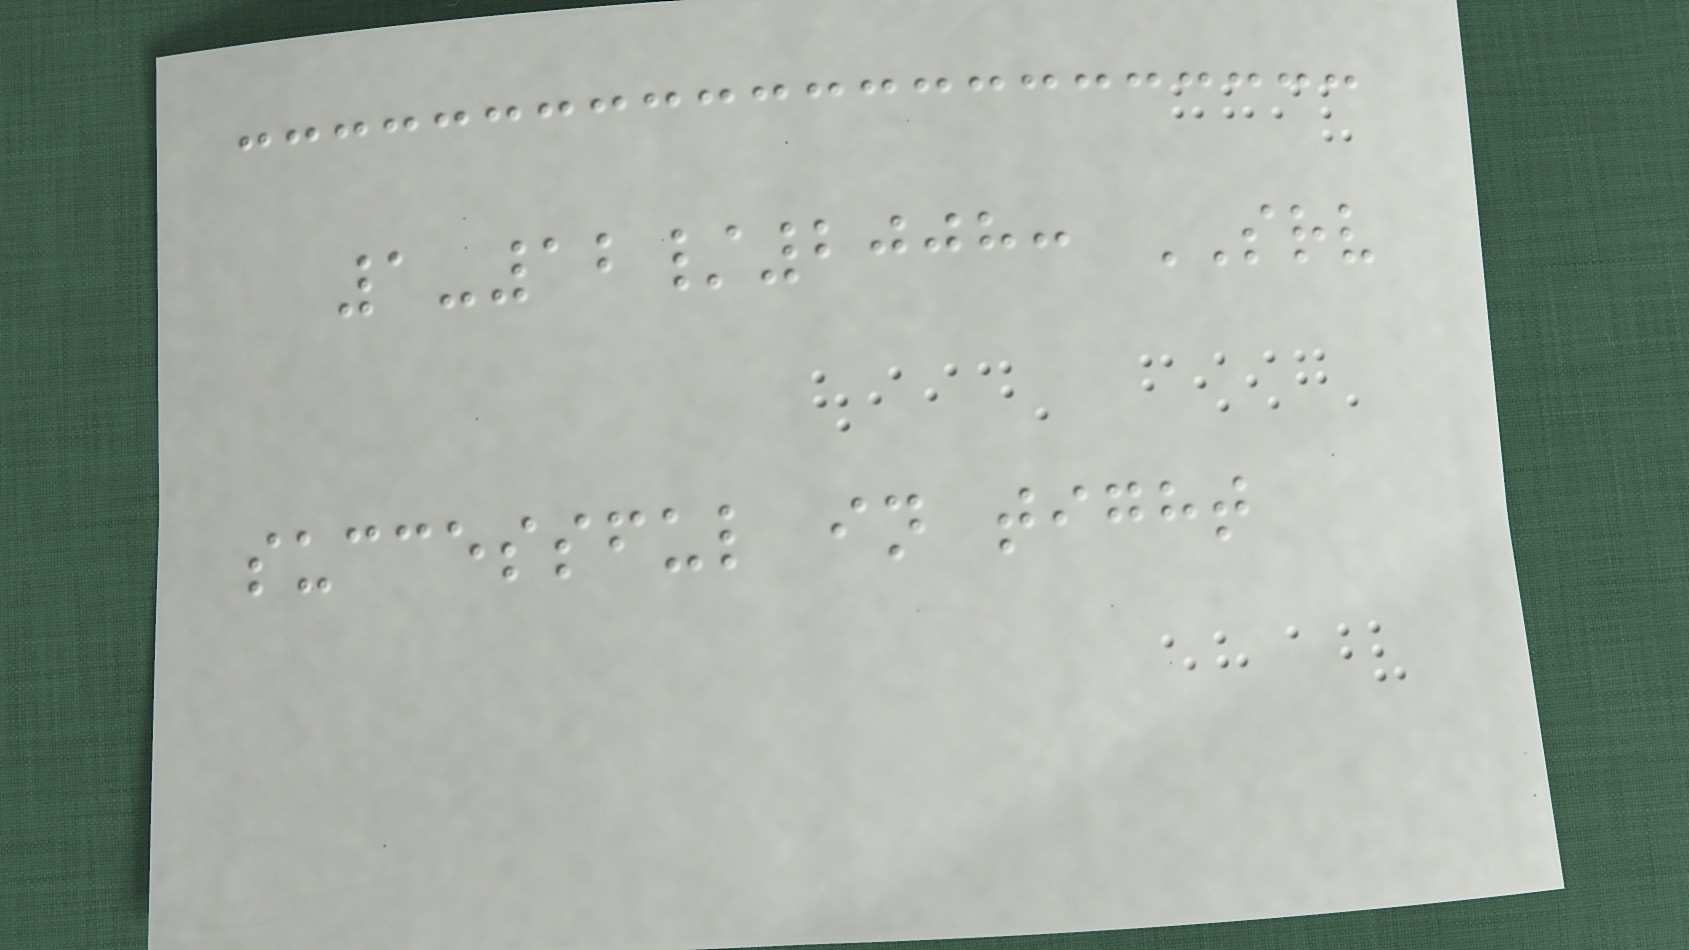1-12/2008: SRV
successful in tight
